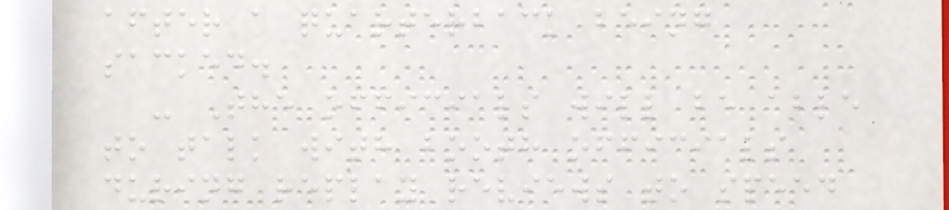after a quarterback being
sacked.
- The officials will be able
to talk with booth officials
during replay reviews to speed
